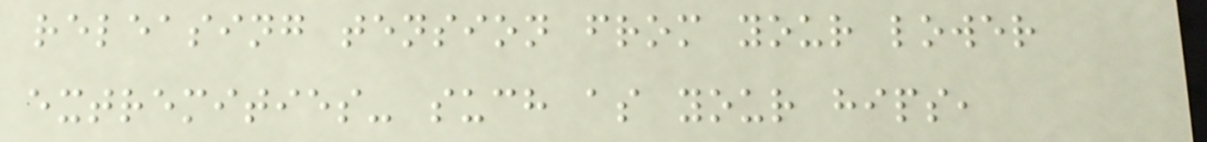releasing tension from your lower
extremities- such as your hips,
